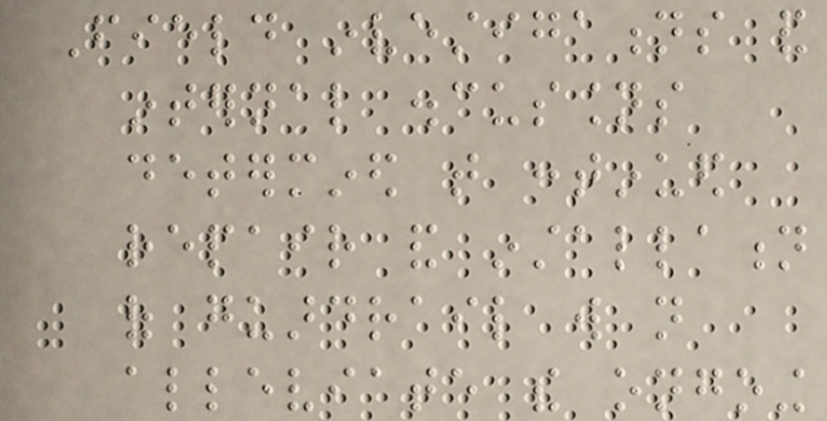Field investigations and
internal discussions
determined that continued
repair and installation
of guardrail will not
alleviate the ongoing
